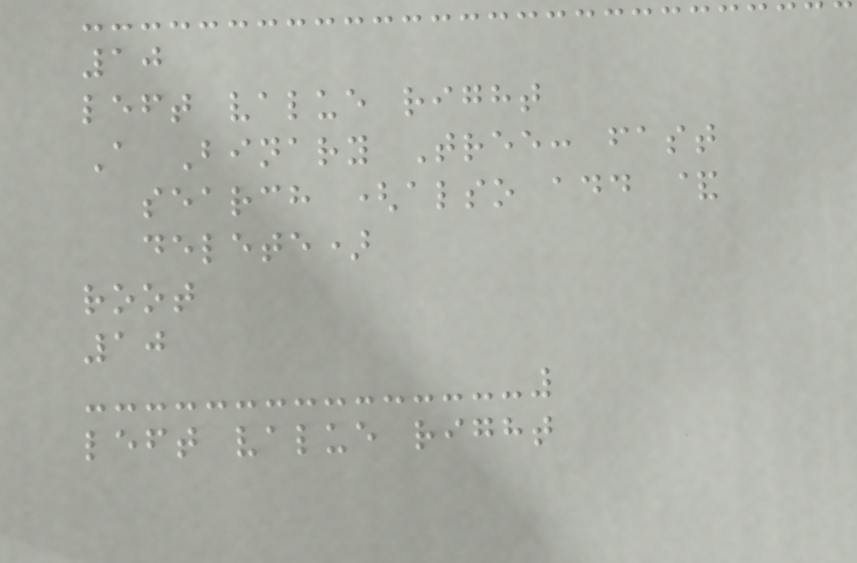10
left value right
A Binary Tree: fast
search (also add &
delete)
root
10
left value right
